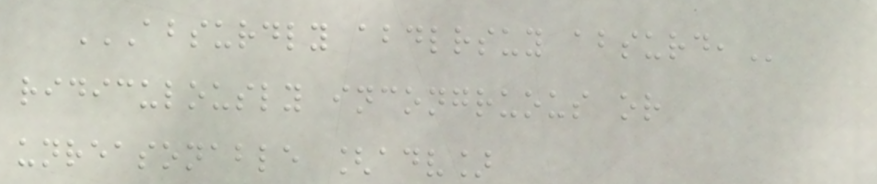ABSURDLY ABDLRSUY ABSURD,
ridiculously incongruous or
unreasonable [adv]
